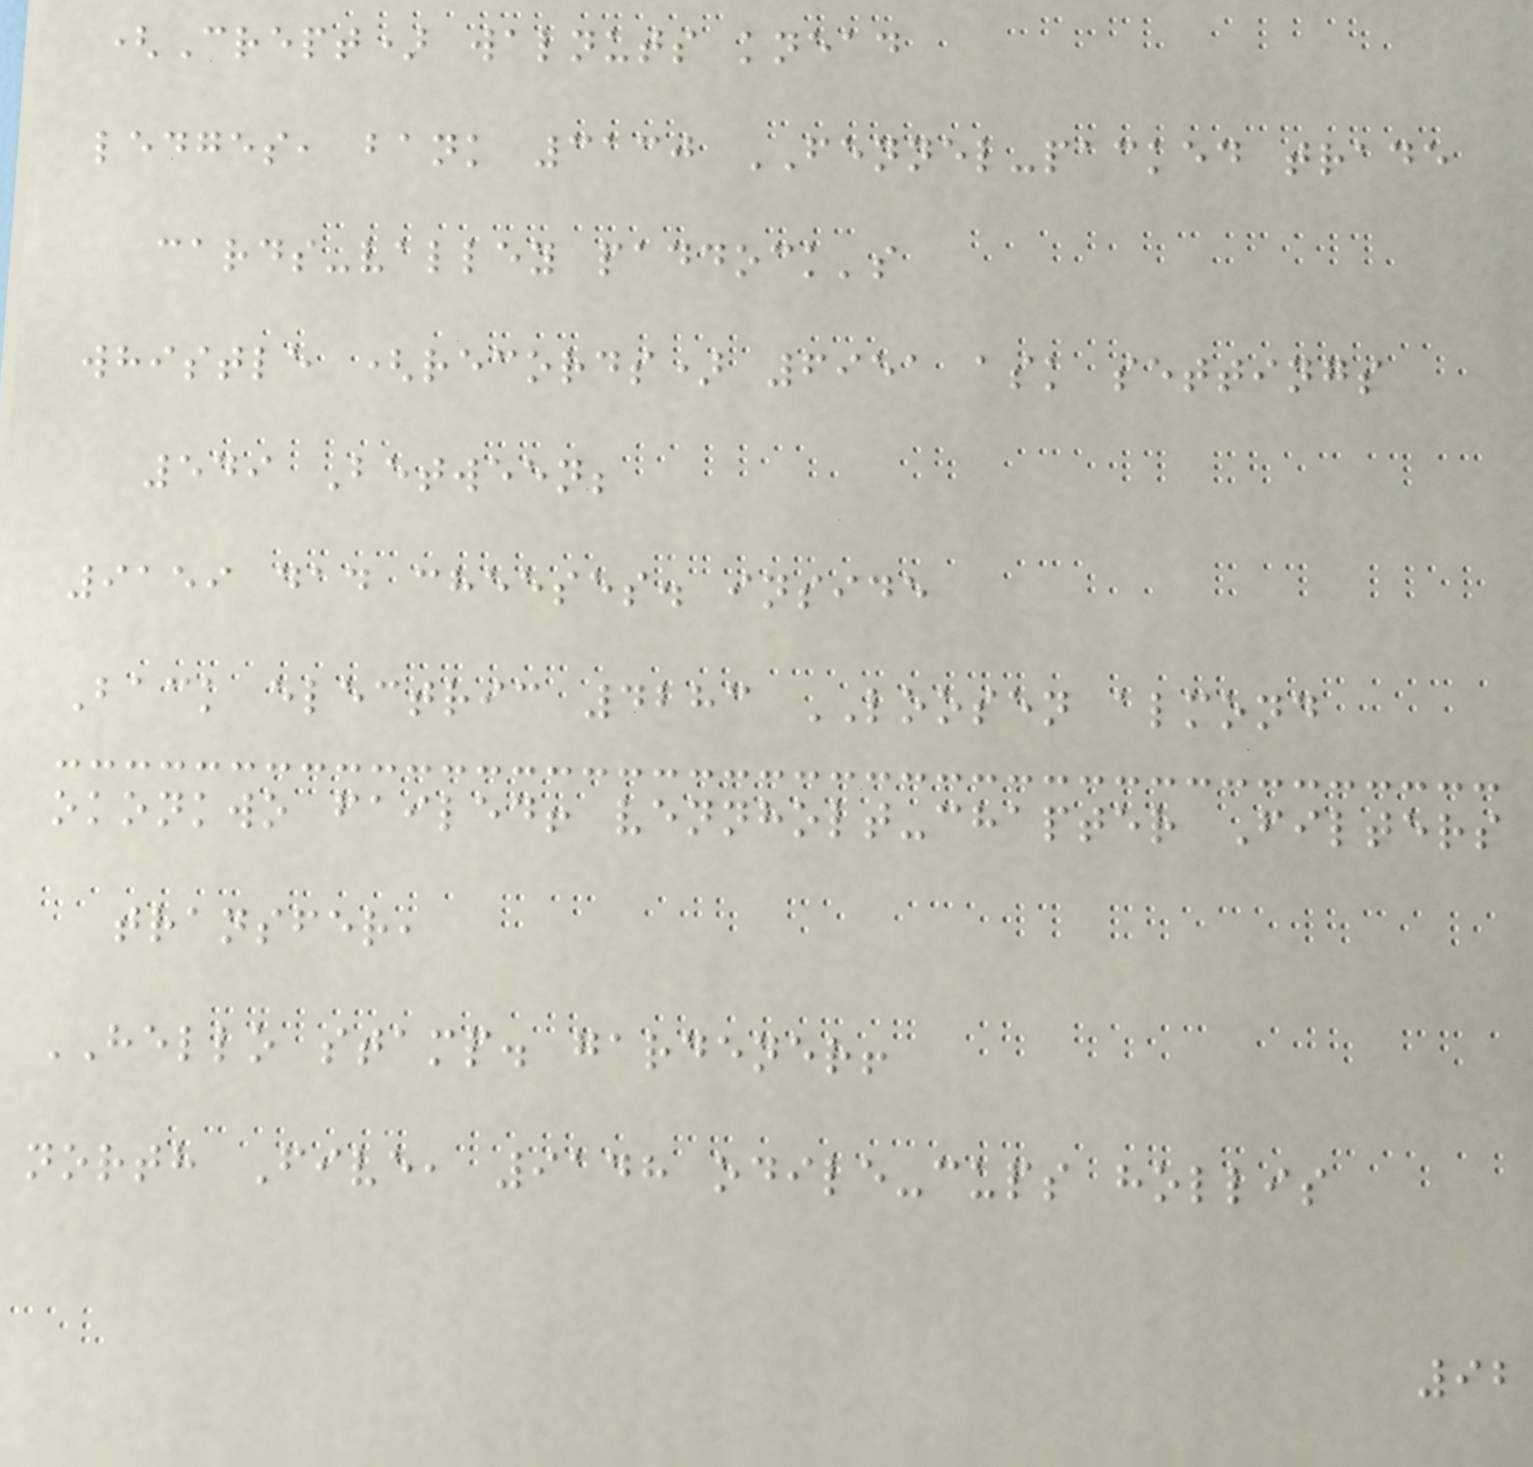(Crept) walnuts knead
ledges, bank 3130 FENNEL-packed trade
cards-valley paddock's
whistle (records) 6951 ask settings
549 Between;
9159 dad cheeses. inside
Back electric 4283 LOOSEN almond
okonkwo failed! vennholt-chapter Filters
transfer,
HELLO stamp. gardener!
north Five, 9148 odile-cups hollis
92
